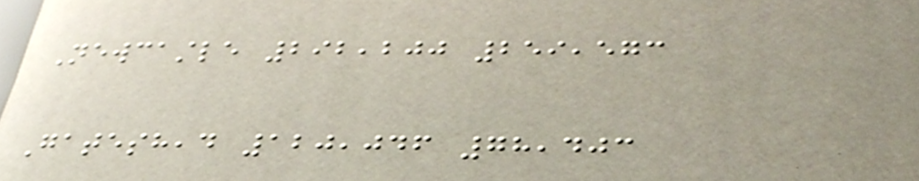Newcastle 292,200 259,573
Gateshead 120,046 78,403
